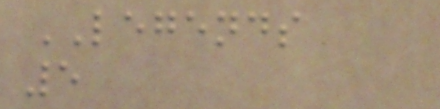LEGENDS
5
